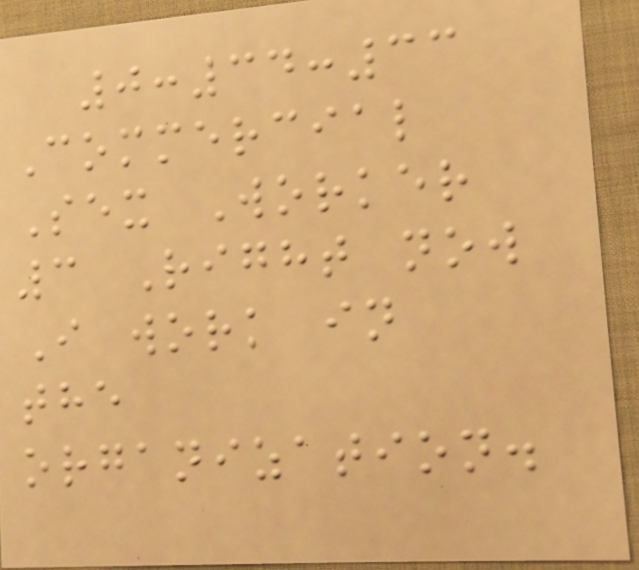0:34:33
Commercial
Sex Worker
3 Right now
I work in
the
organization.
